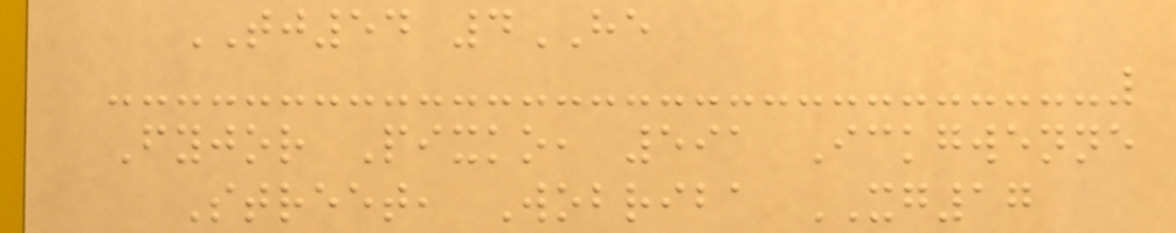TJ54 4HE
Fyjor Pixko, 591 Ickgwenne
Street, Wobriba XG17
